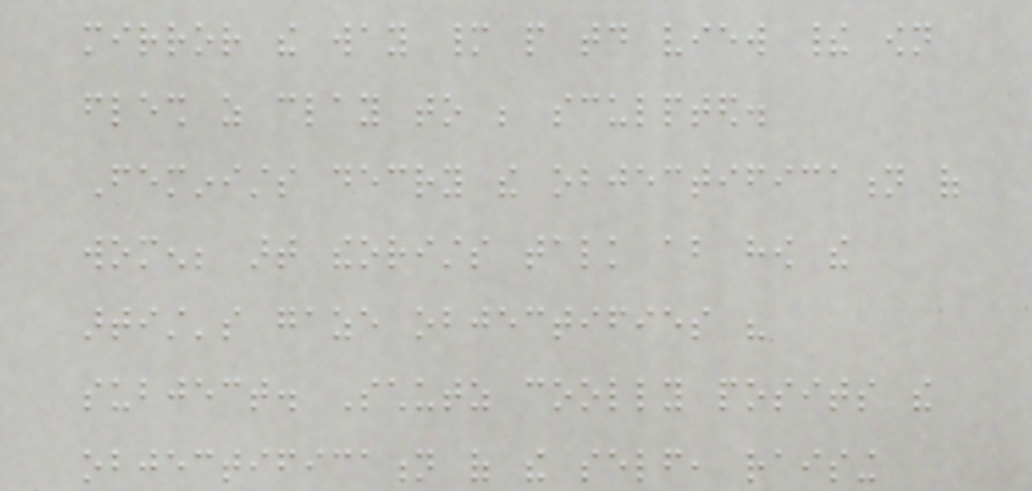mirror the way many people today view their own
flesh as clay to be sculpted.
Feminists decry the objectification of
women; art theorists talk about how the
artist's gaze objectifies his
subject. Schutz coolly posits the
objectification of the self, raising
